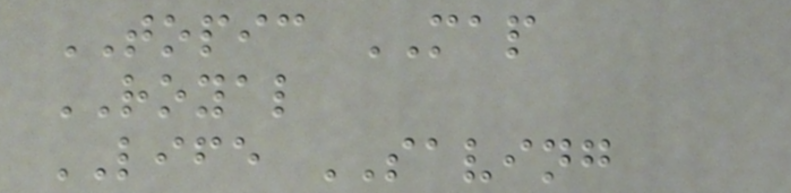TOPIC MAP
ROYAL
LIFE SAVING
